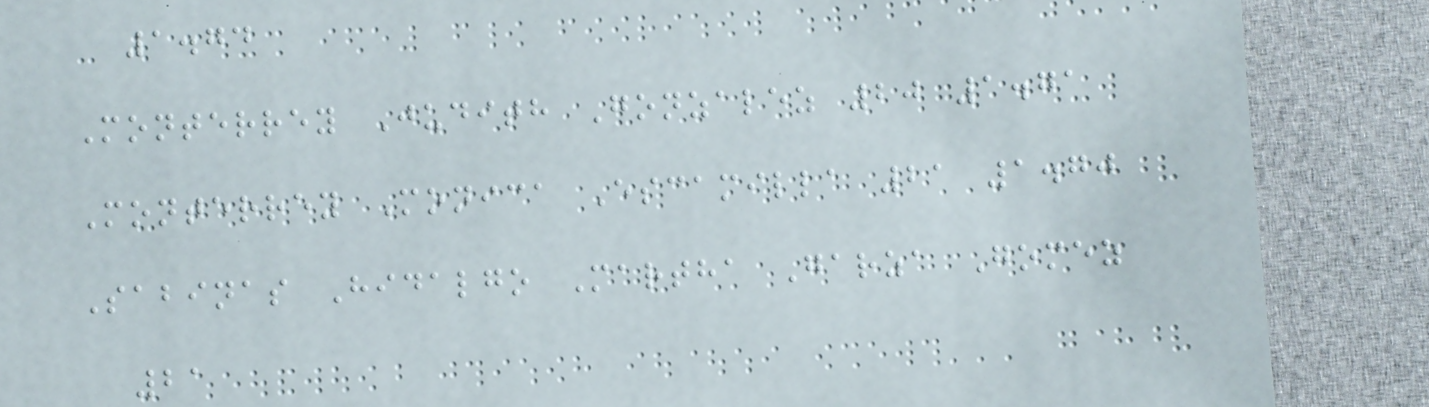1.74
Monterrey Judith Gonzalez 20 1.71
Monterrey Monica Escamilla 21 1.70
Sabinas Hidalgo Martha Garza Gomez
21
